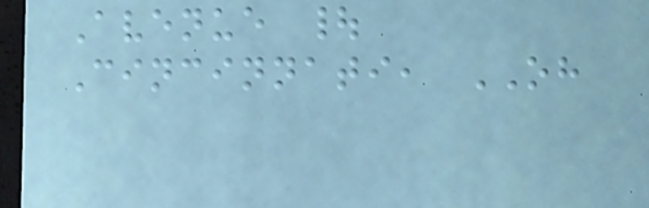Avenue |
Cincinnati, OH
